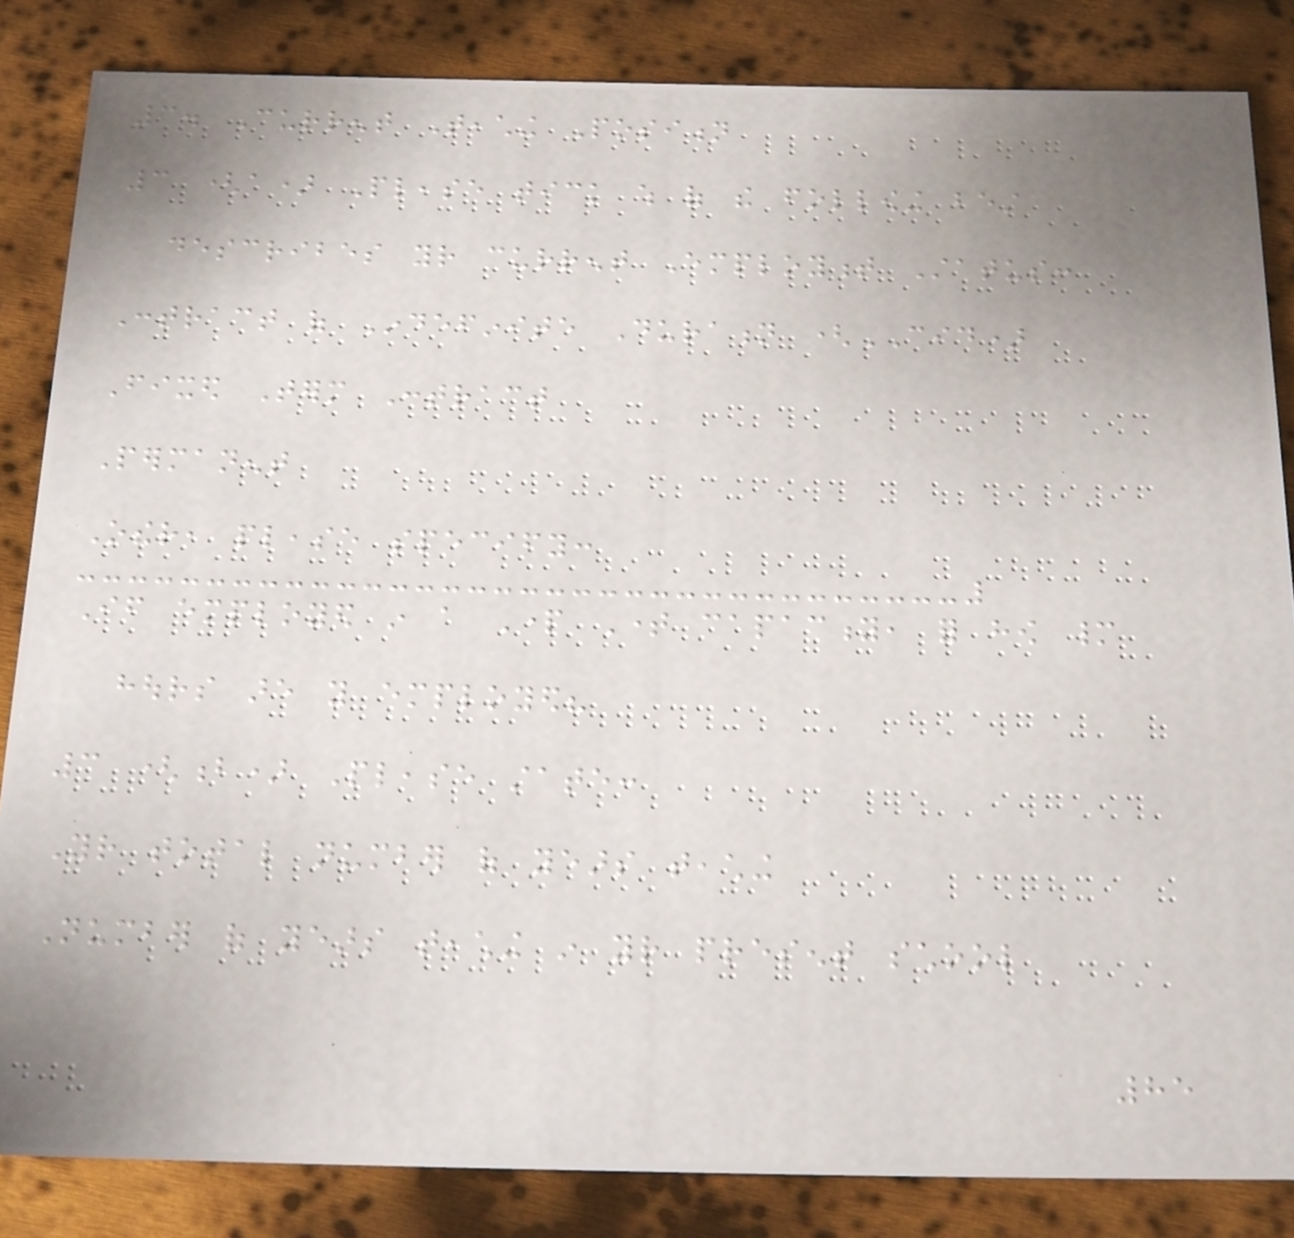3. Current Teaching Position
3 (a) Please tick which of the following best
describes your current Employment Status:
Contract of Indefinite Duration (CID)
Fixed Term Contract
Permanent
Other, please specify:
If employed in a Part Time capacity, for how many
hours are you employed?
3 (b) Please state:
Your total number of years teaching
Number of years teaching in your present school
85
